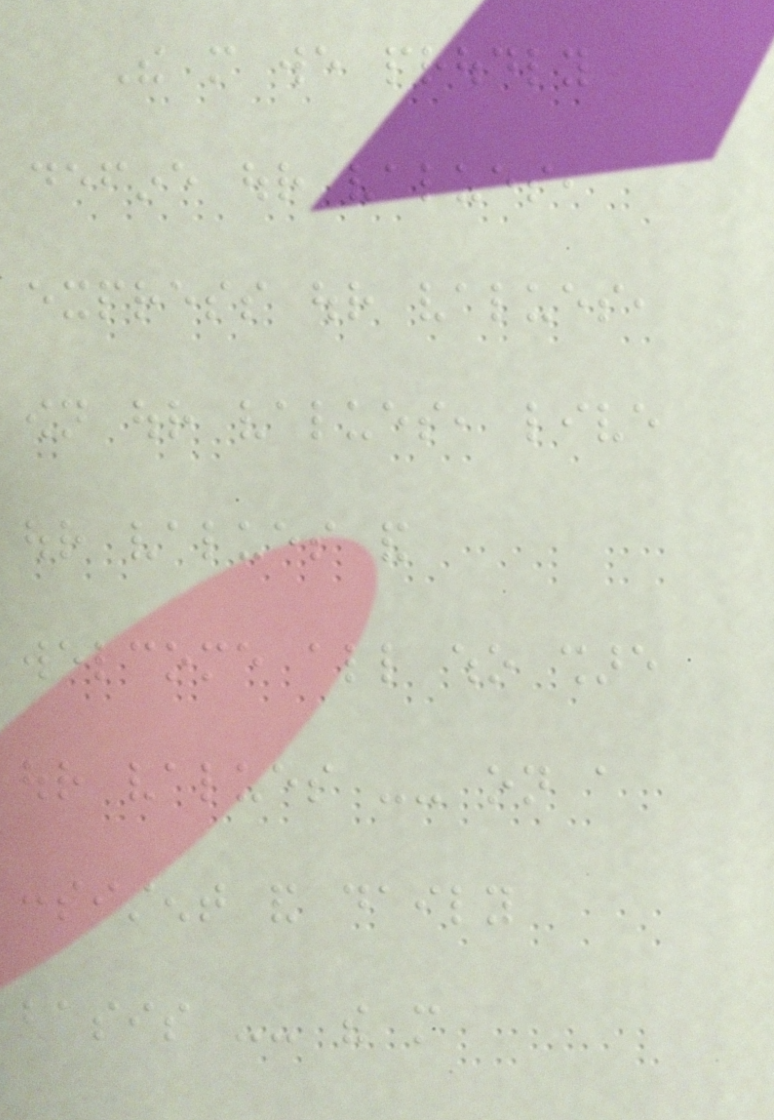The more we proudly
define our values,
express our values,
own our values, live
our values and
welcome all who share
our values -- on a
consistent and daily
basis -- the more
